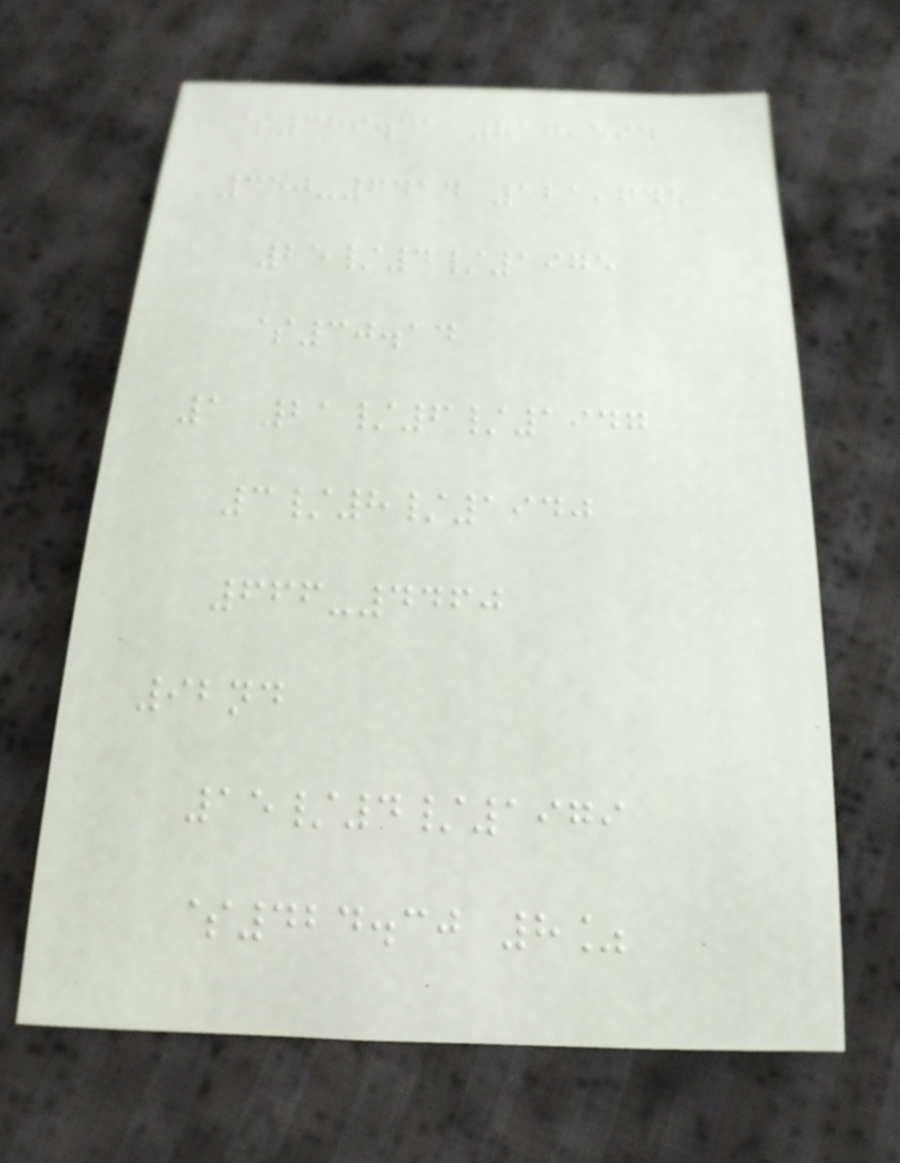$389.31 717,594
350-6414 121,645
25/4/1975
$30.14
1 21/6/1947
3/8/1940
666-4460
92nd
15/4/1979
$424.30 8%
